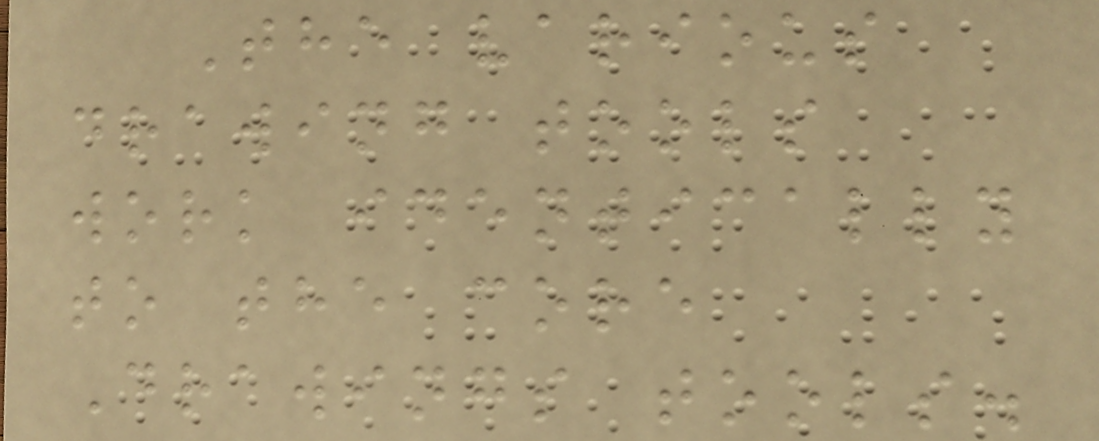The various
drawing tools
work identically
to the core
Drawings tools.
